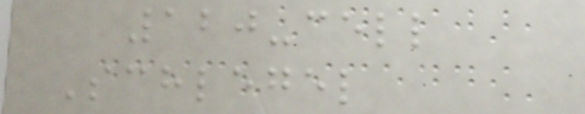120-cell
Schlegel
